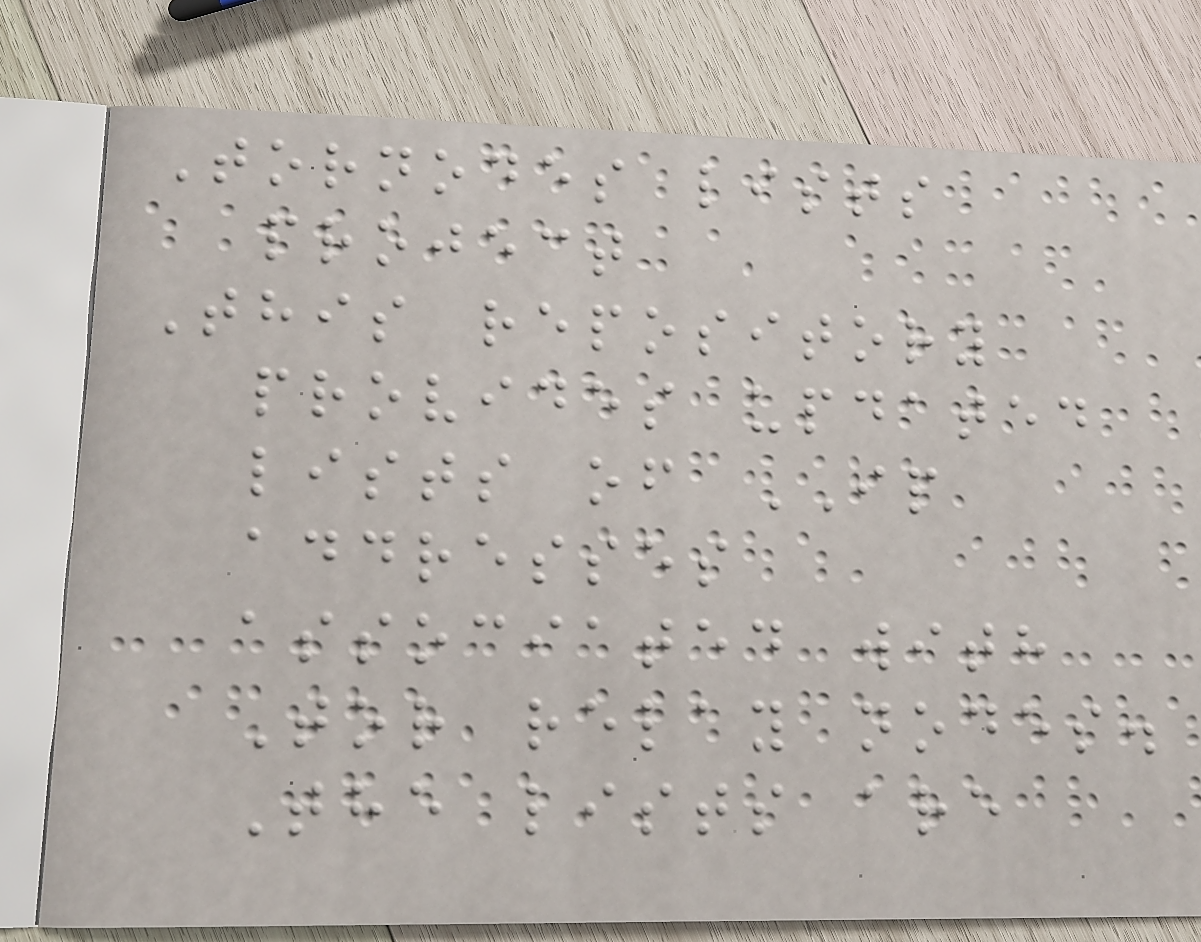Tornodes lists
project
This repository
provides updated
lists of IP
addresses
associated with
Tor relay nodes.
The lists are
